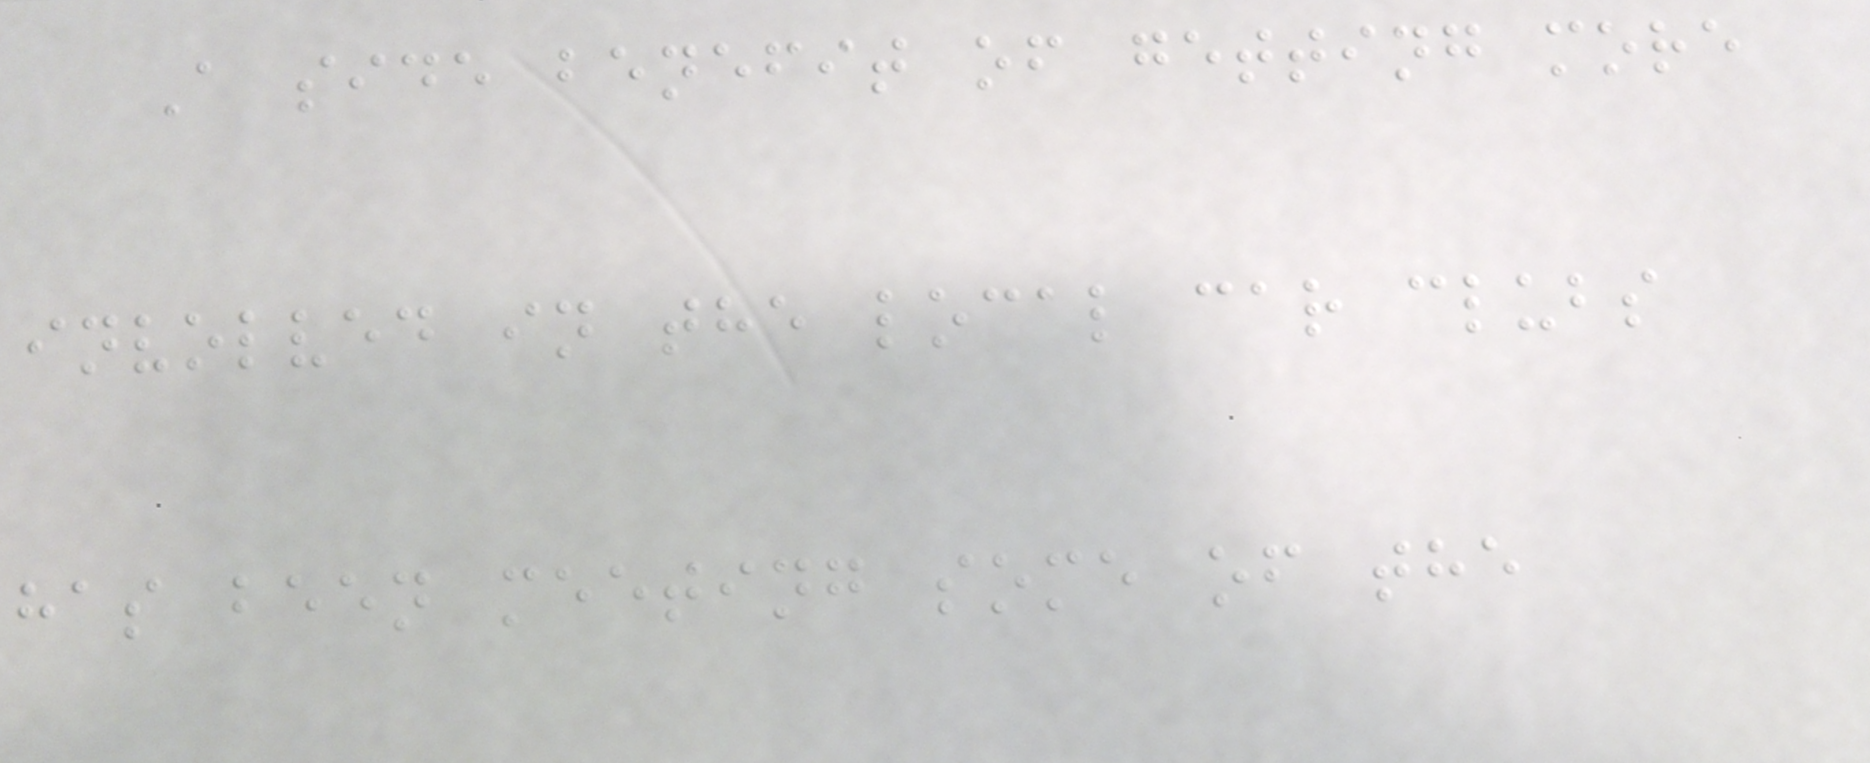A side benefit of getting more
involved in the local car clubs
has been meeting some of the
